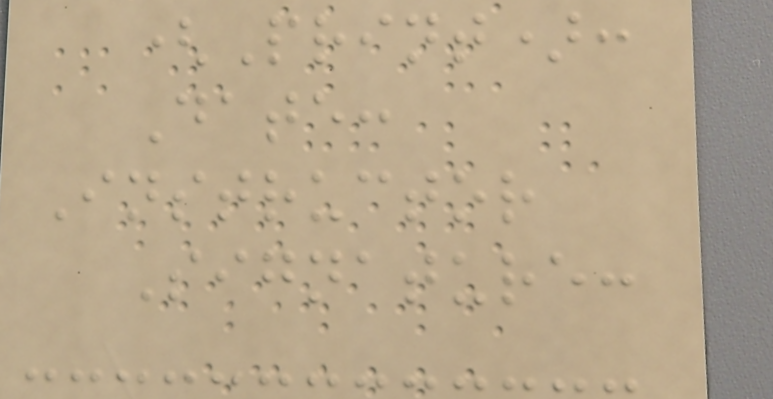(Print):
Date:
Instructor
Signature:
